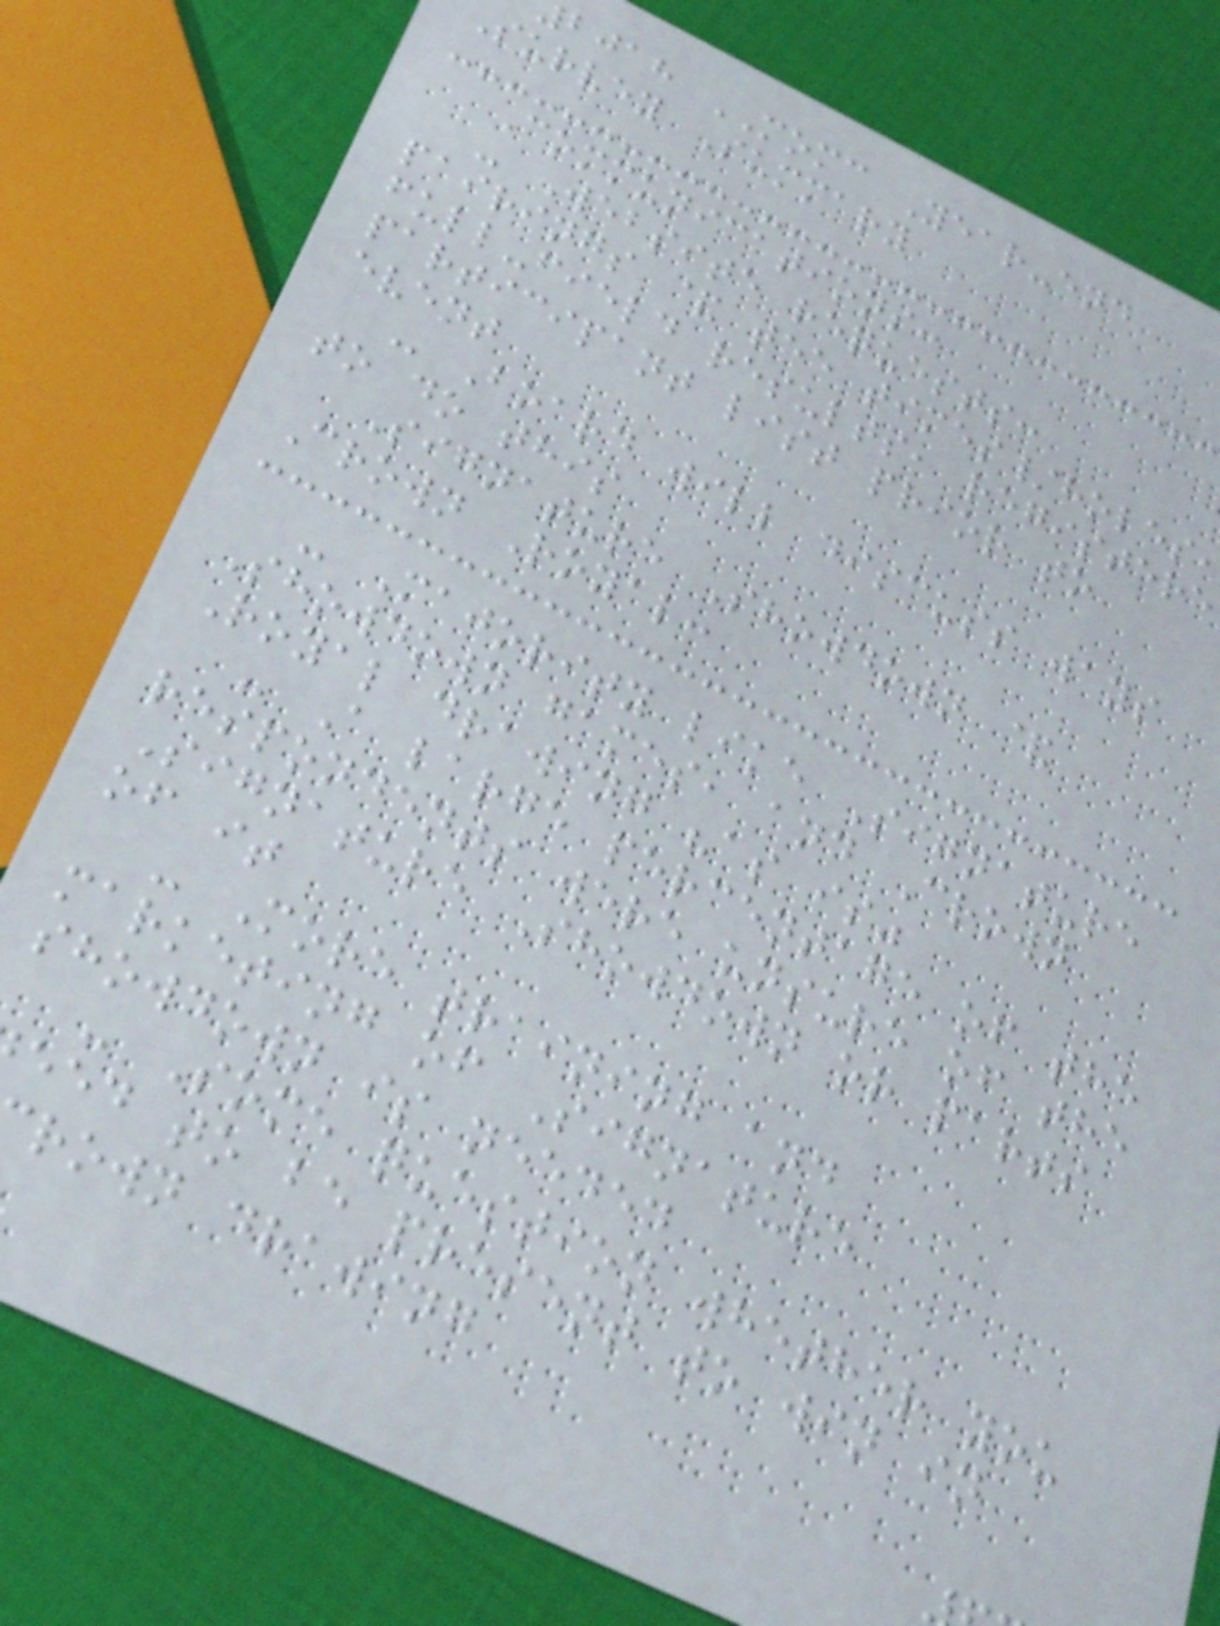bjah MOMC Year-end
Survey Summary
Communications:
- Website requests:
pairings & tee times/holes
full-field results, registere
participant list prior to
event
- Board will discuss ways
to do this
Signature Showdown &
Crown Royal:
- Majority like Signature
Showdown games, and Crown
Royal drawing "as is"
- A large percentage of the
respondents were unsure of the
Signature Showdown or parts
of it
- More training and
marketing of Signature
showdown is needed
- Some question whether you
eed to be present to win in
rown drawing
